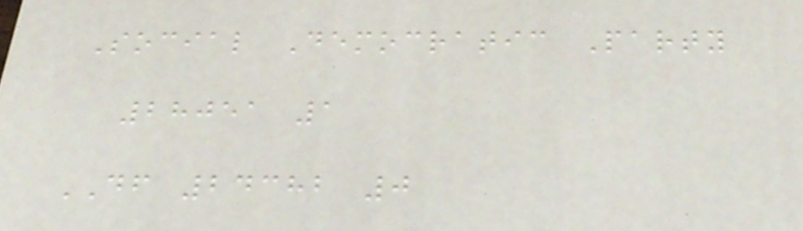Social Democratic Party
28051 1
DF 24382 0
